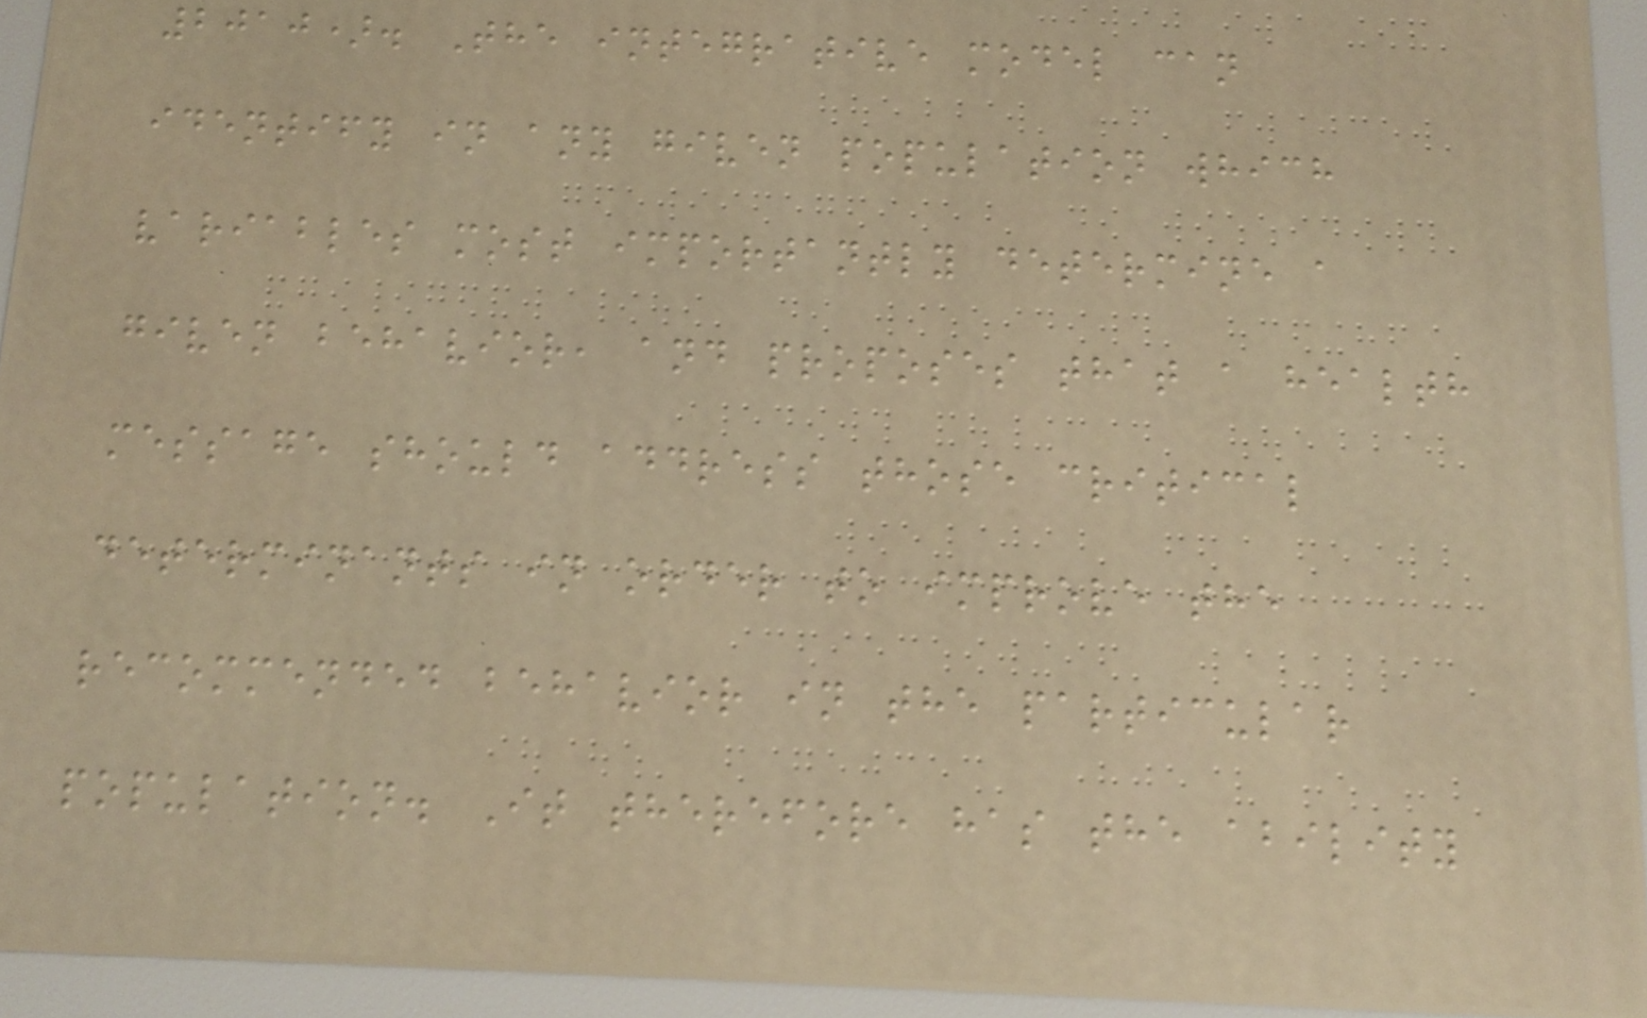2010). The integrative model can
identify in any given population which
variables most importantly determine a
given behavior, and proposes that a health
message should address those critical
determinants in order to improve the
recommended behavior in the particular
population. It therefore has the ability
